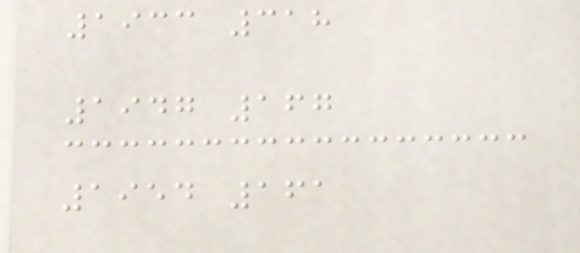1933 318
1947 167
1954 161
